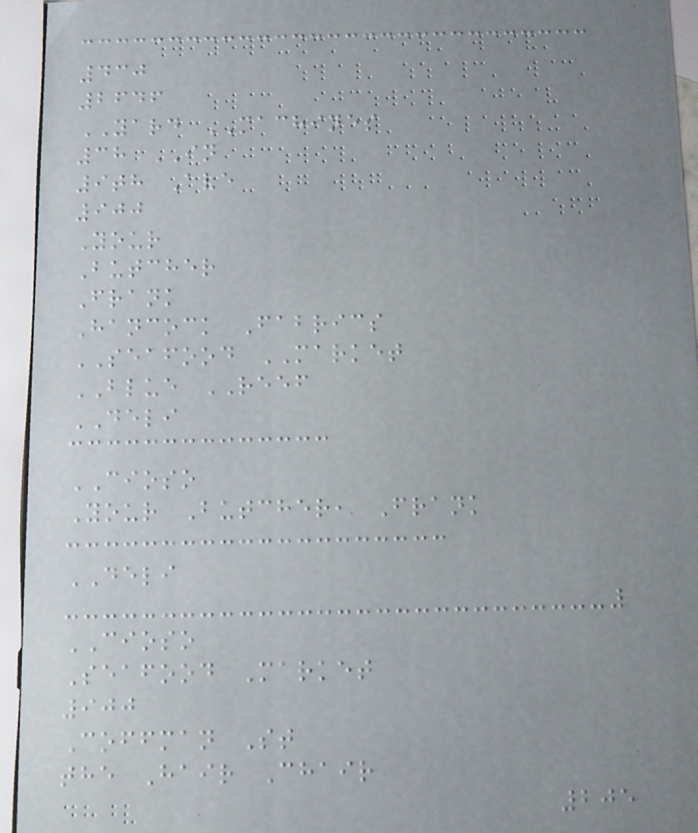430
2646
YARD MACHINES
38 IN
9th Ave
900
Your
Butcher
Frank
Hancock Fabrics
SEAFOOD MARKET
BLUE REEF
DELI
CIOSO
Your Butcher, Frank
DELI
CIOSO
Seafood Market
900
Coffman St
the Hair Chair
205
